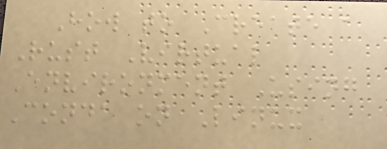How to Create a
Rust Virtual
Environment Using
Conda on Linux
